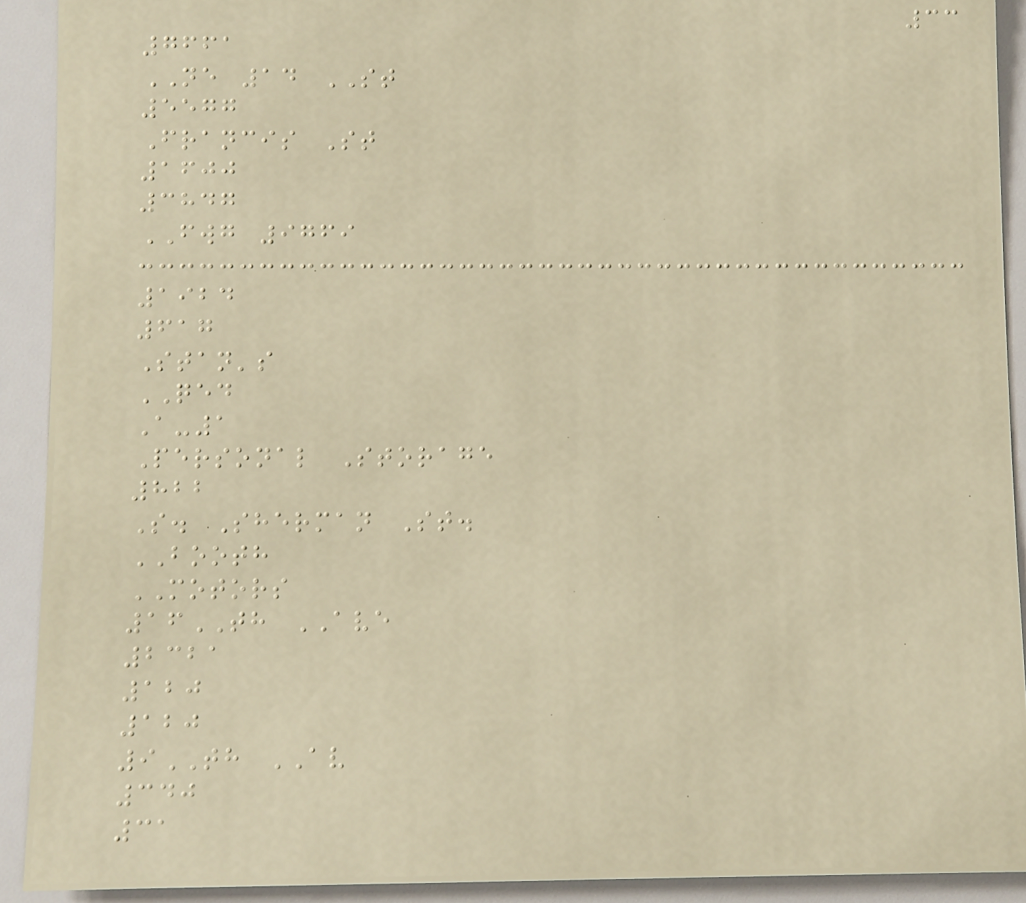33
7661
NE 14 ST
5577
Francis St
1600
3847
FWG 9769
1924
617
Stan's
QED
A-1
Personal Storage
822
S. Sherman St.
BOOTH
MOTORS
16TH AVE
2321
120
120
9TH AV
340
31
